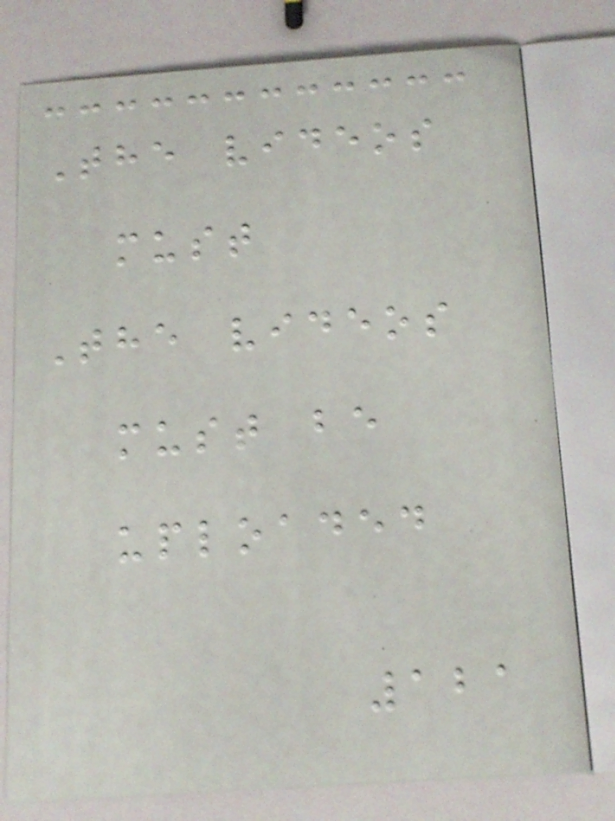The videos
must
The videos
must be
uploaded
121
